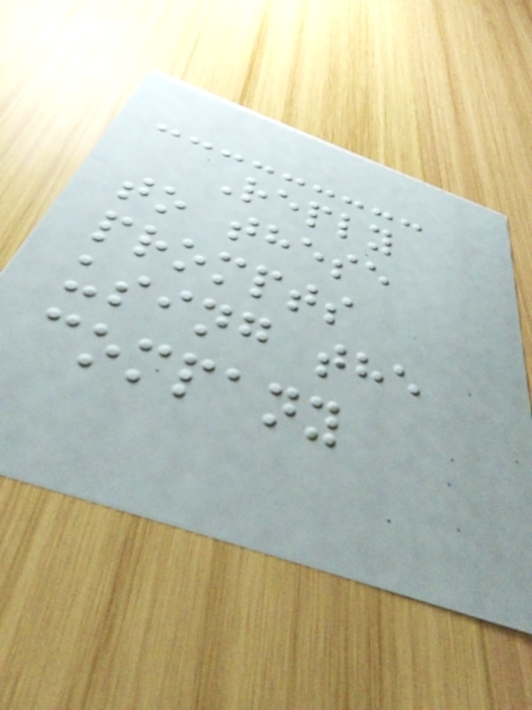Reply
to these
prompts
using the
company
